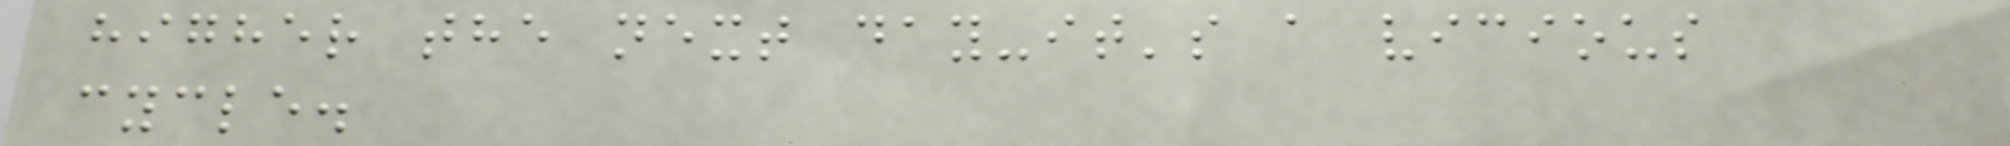higher the next day-it's a vicious
cycle.
